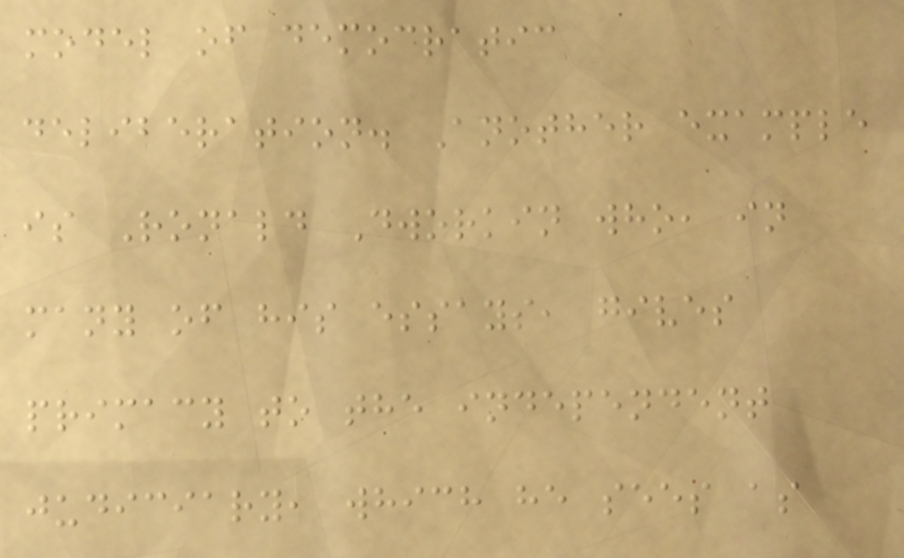model of democratic
deliberation. Another example
is Ronald Dworkin who, in
many of his essays, gives
primacy to the independent
judiciary, which he sees as
